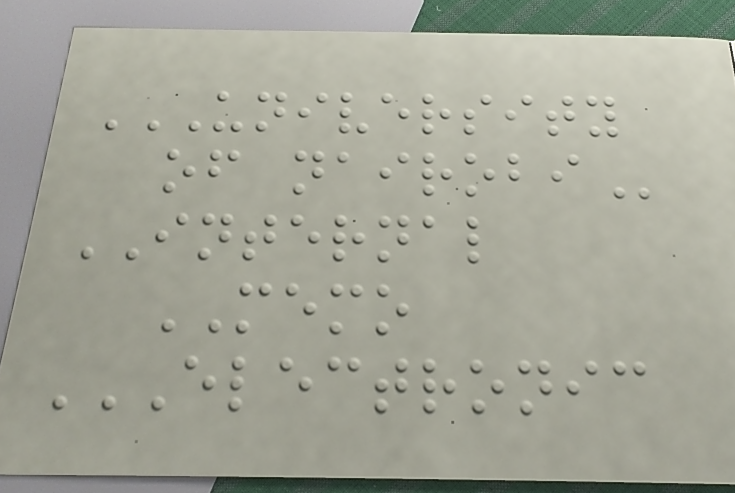UNIVERSITY
OF NAIROBI
INTERNAL
MEMO
ELECTRONIC
